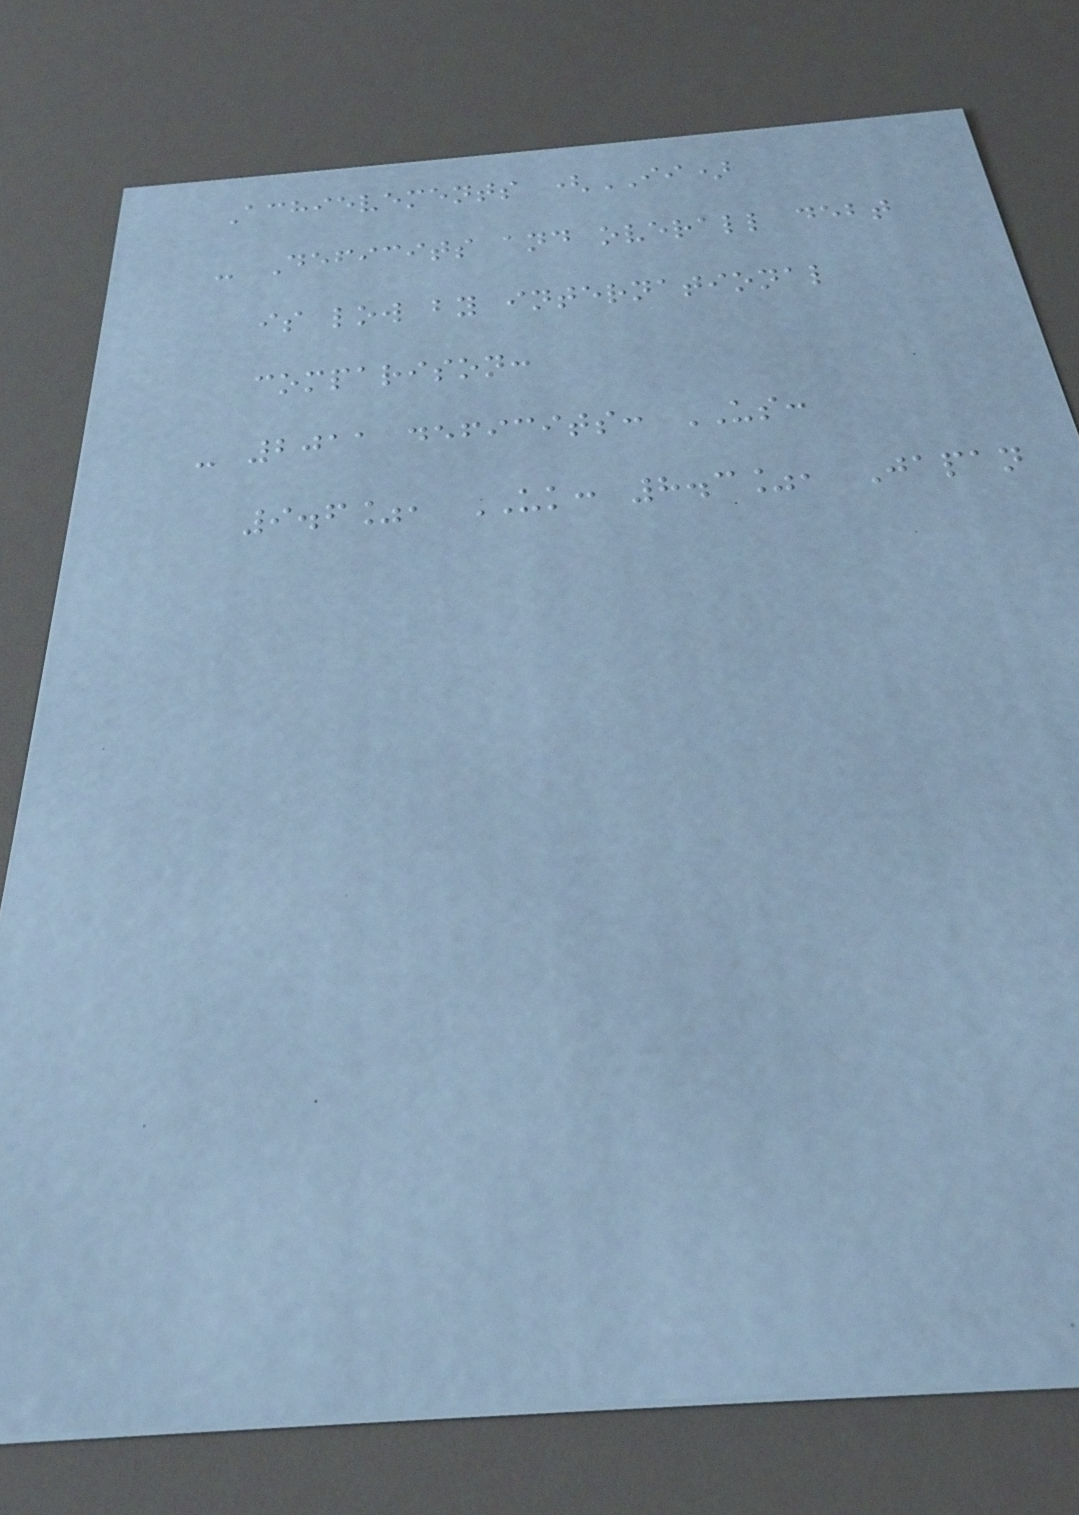Achievements (II)
- Deficits and overall debt
is low by international
comparison:
- 2011 deficits: US:
9.6%, UK: 8.3%, Japan
